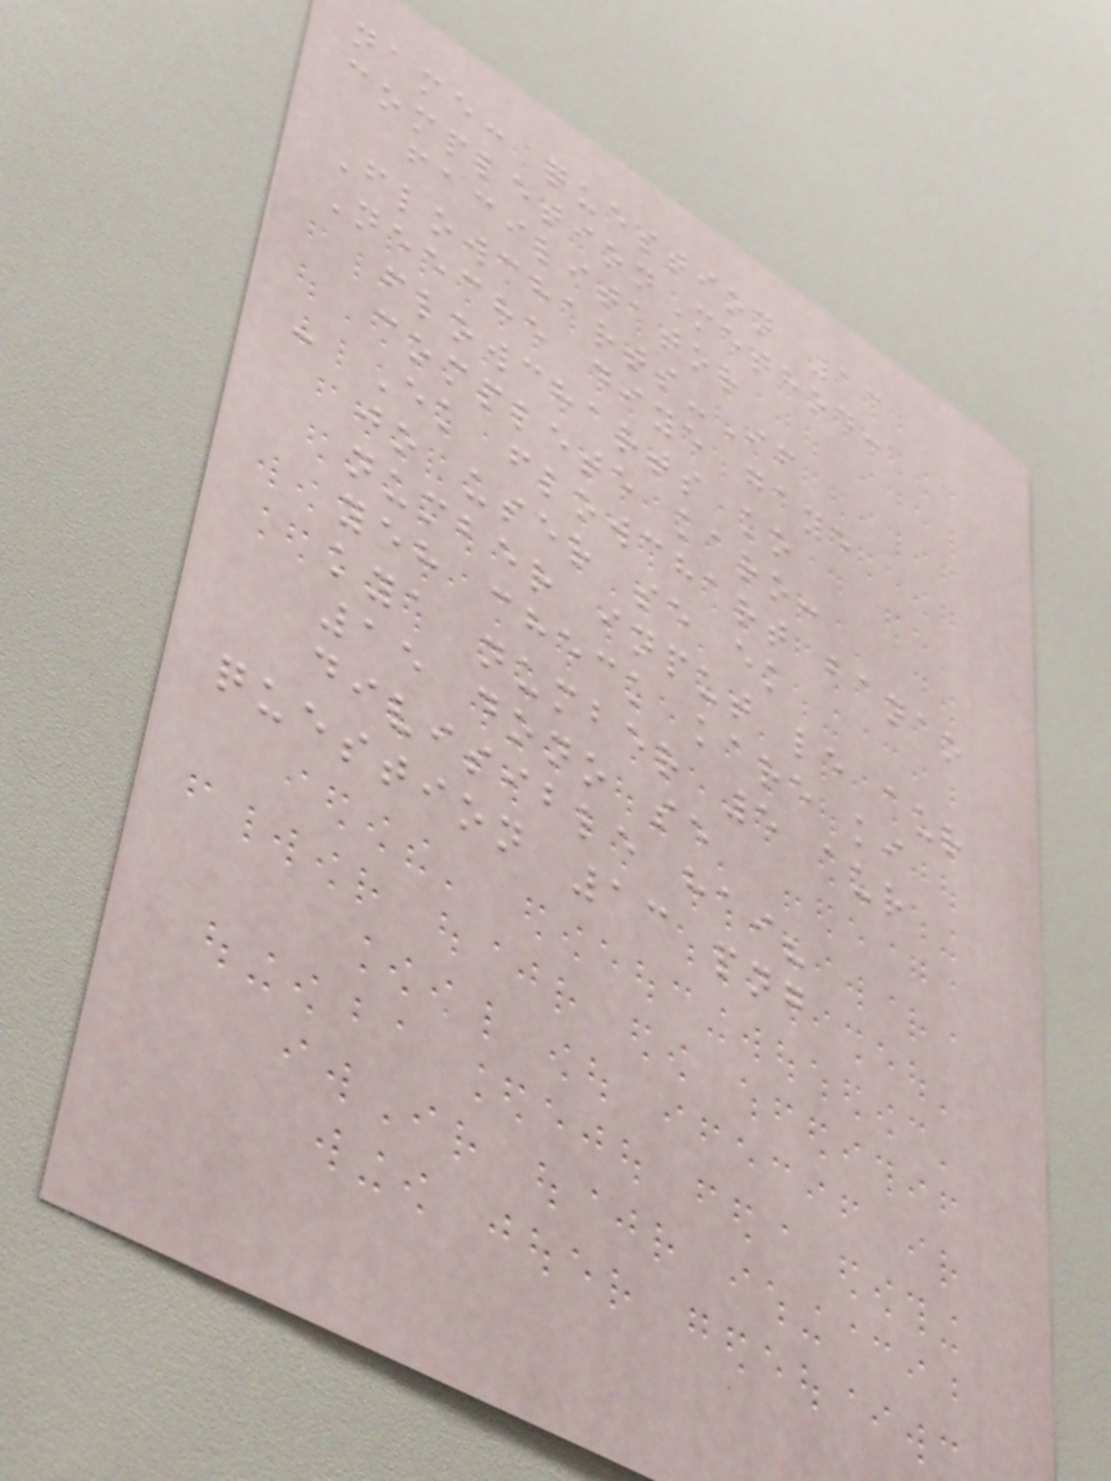name: question 13
completionMethod:
facilitator
Flowcharts-If
Neeche diye gaye
flowcharts ko
complete karo:
- Ek flowchart banao
jo user se ek
number input le aur
yeh check kare ki
kya number 5 aur
15 dono se
divisible hai?
question 13 png
